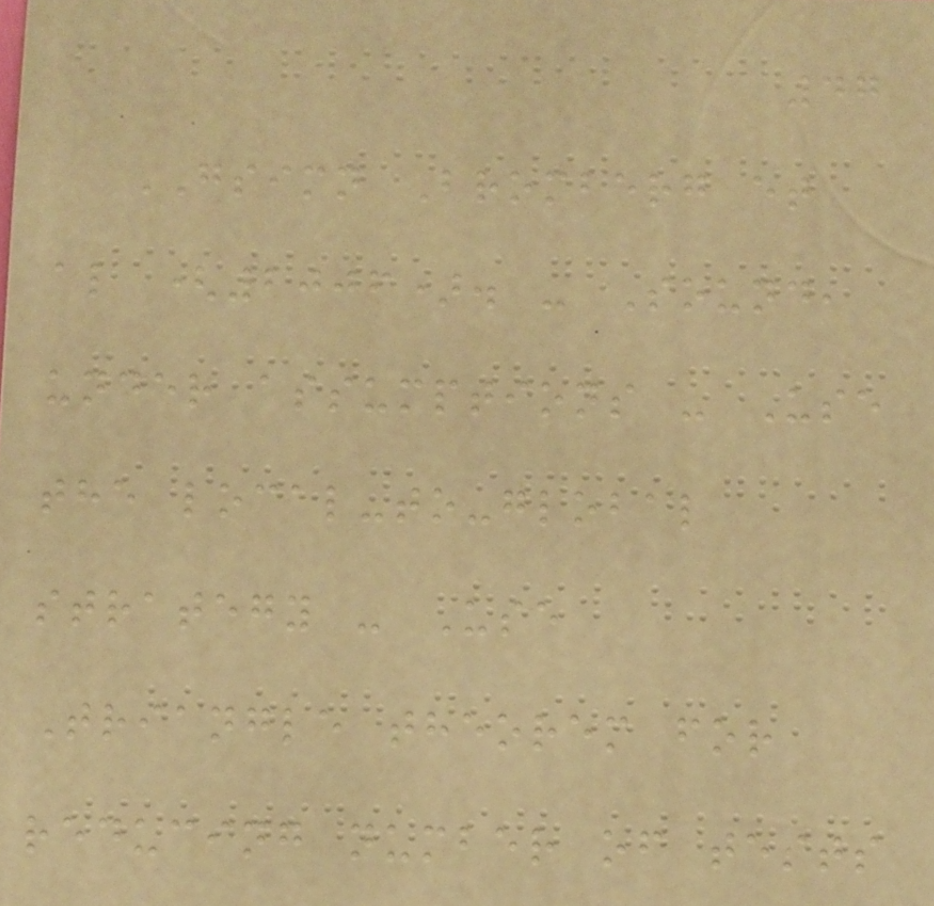47
GSIMN Bromberg et
al (2006). - Sound,
under assumptions - Use
the local-to-global
strategy - Use
Triangle theorem for
reducing number of tests
